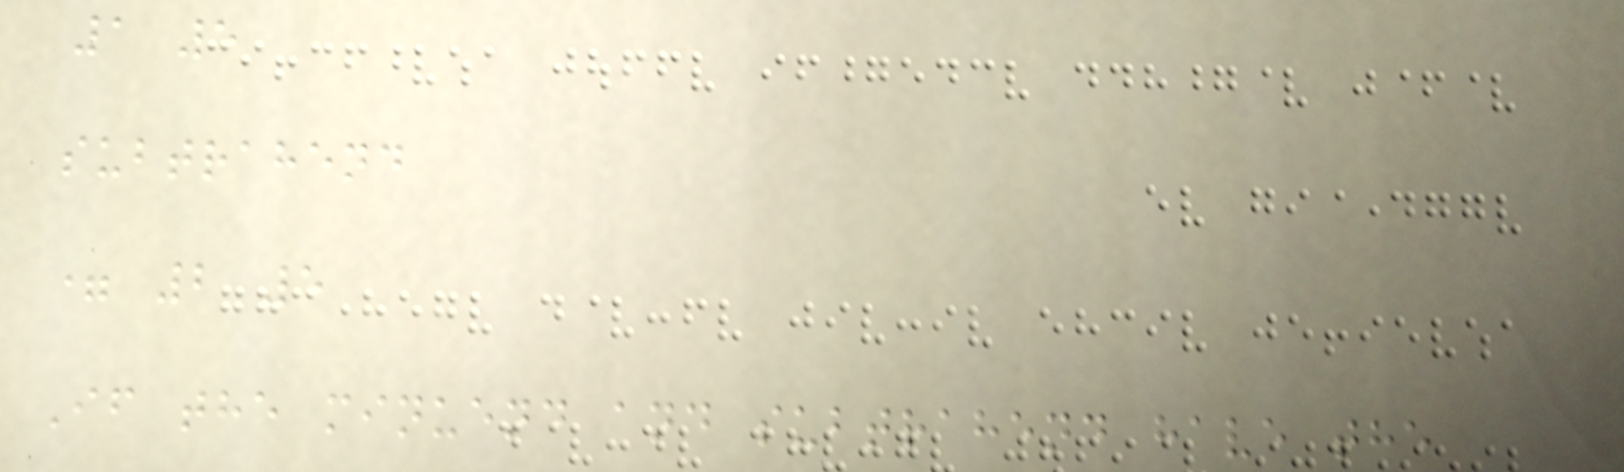1 5
subtrahend
= 2 5
If the minuend and subtrahend have the
